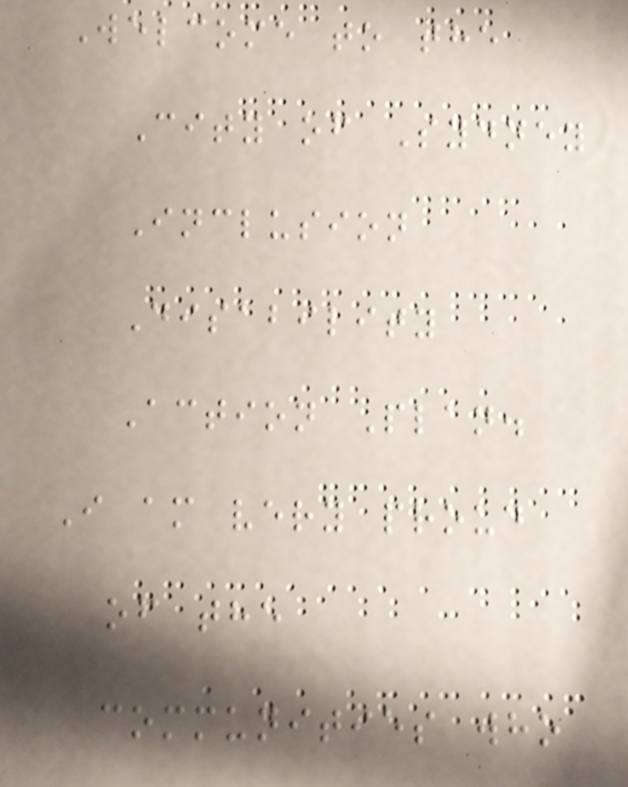Welcome to the
City of Sydney
Inclusion
Disability
Action Plan.
I am very proud
of the
communities who
